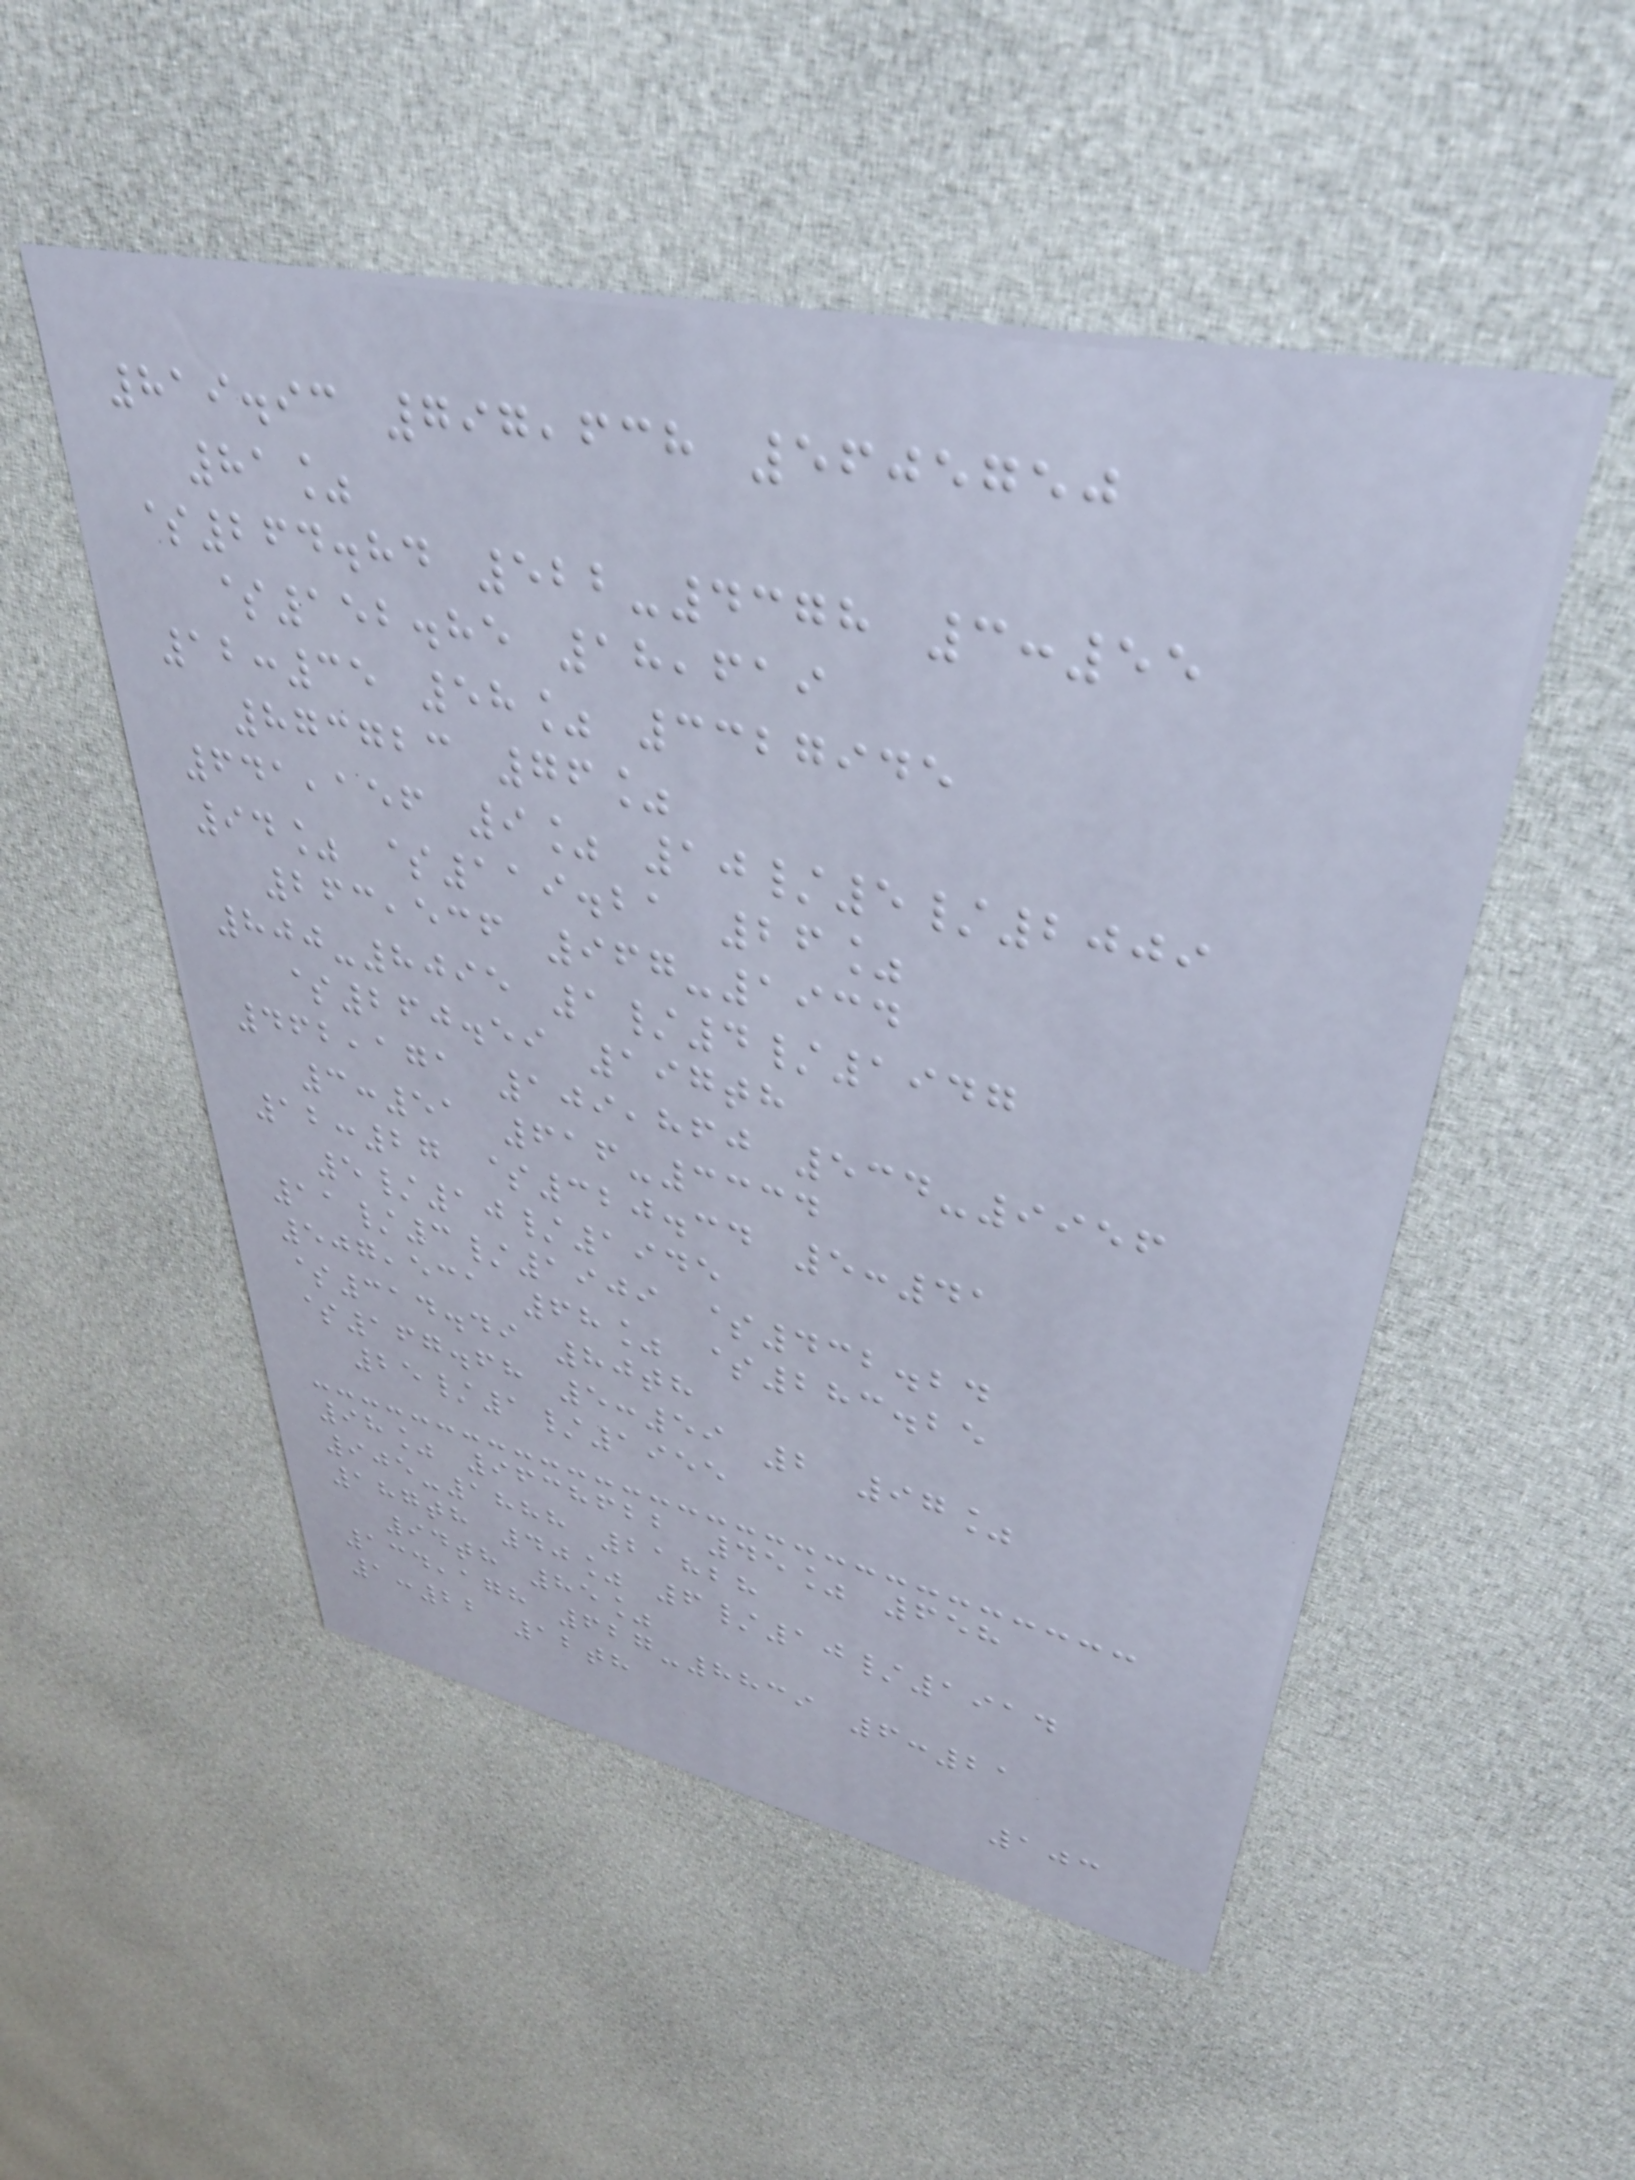819.93 797,638 5605750
81%
$264.84 522-4378 3:55
$152.85 18,619
12:35 58% 3327945
873723 76%
641,156 9% 10/5/2009
94% $119.21 26%
263,536 967-1934
800-8095 1/4/1947
$260.59 197th
462,171 109,860 534-9956
3:51 616-3334
12:27 $320.34 5:41
5/10/1945
11/3/1909 $432.24
507,531 68% $283.25
$314.49 80th
$167.68 5:59 2 97%
25/1/1955
98% 9638622 45% 658
905-1888 21828
187th 40% 6/10/1914
94th 85%
134,178 627-8839 6:21
1:22 12th
103
